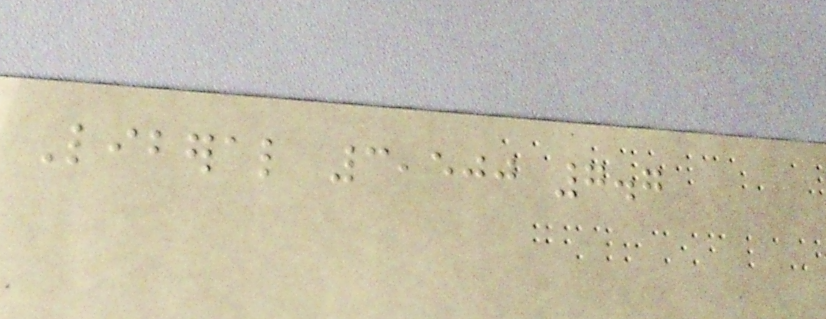Liberal 3,500 7.7
